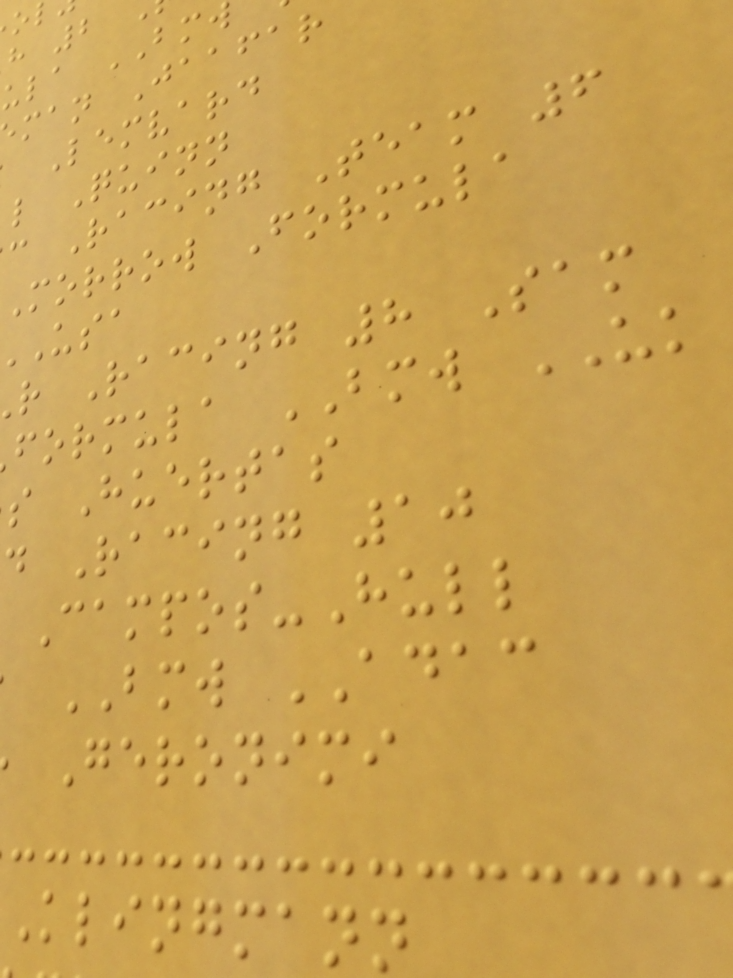ula BM
man Jaafar
Lemvard
l Quinn
c Racing Team 6
Morrow Formula
r Racing 8 Sam
formula BMW UK
s Huertas
d Racing 10
Campos-Hull
BMW ADAC
Geronimi
Klingmann
